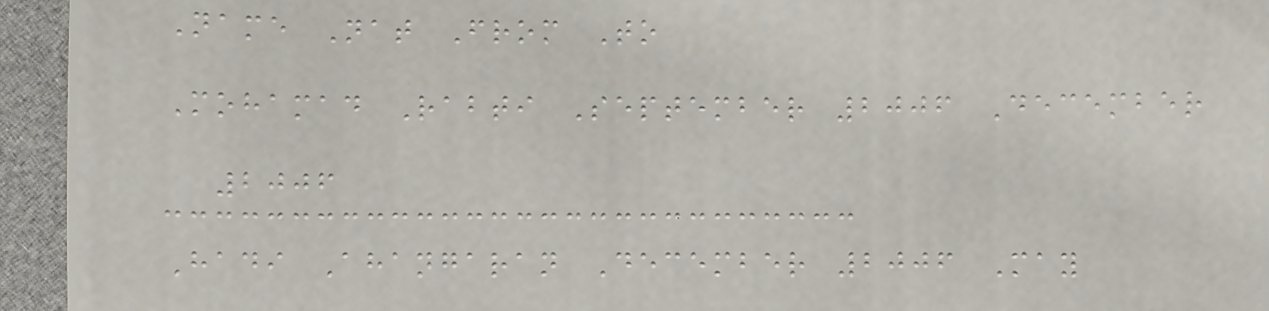Name Nat From To
Mohamad Rabti September 2006 December
2006
Hadi Ahangaran December 2006 May
